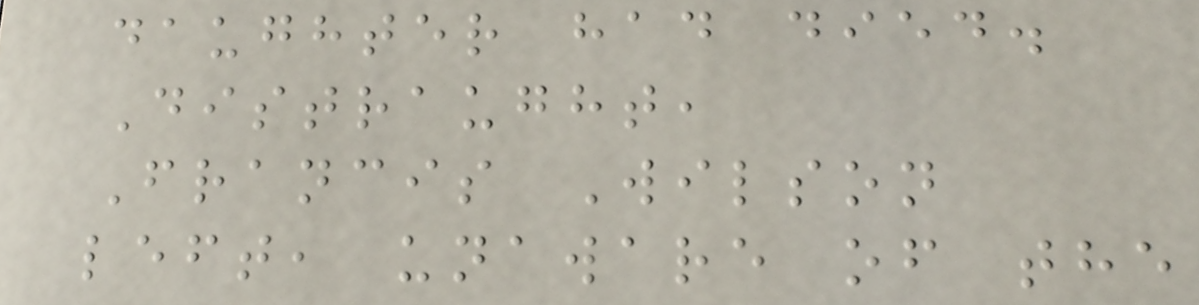daughter had died.
Distraught,
Francis Wilson
left, unaware of the
